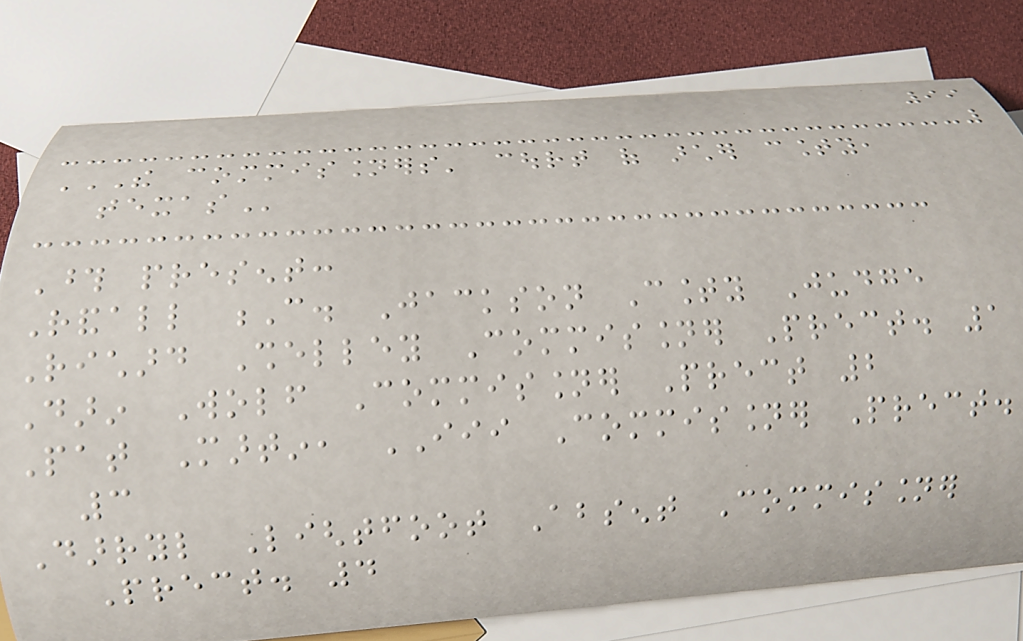99
THE COMMISSIONERS' COURT OF ARCHER COUNTY,
TEXAS
Those present:
Randall C. Jackson County Judge
Richard Shelley Commissioner Prect. 1
Darin Wolf Commissioner Prect 2
Pat Martin, III Commissioner Prect.
3
Darryl Lightfoot Absent Commissioner
Prect. 4
